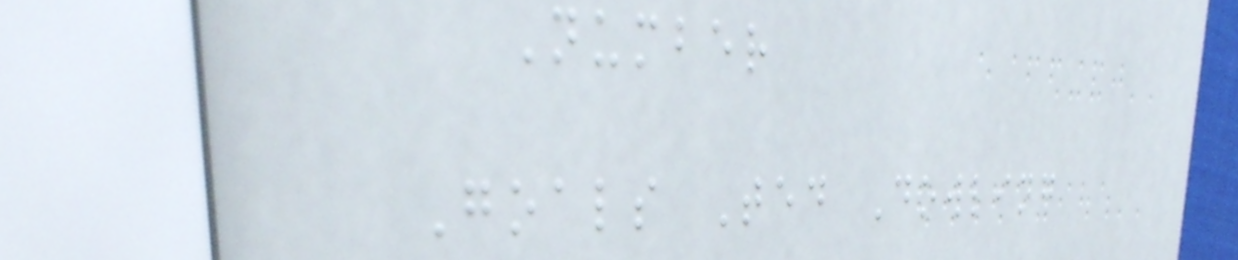Number
Goals Ted Dowling
